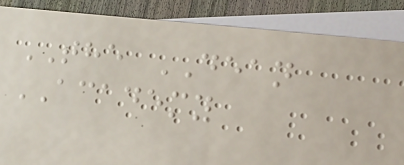THE DEAN
ACADEMY
